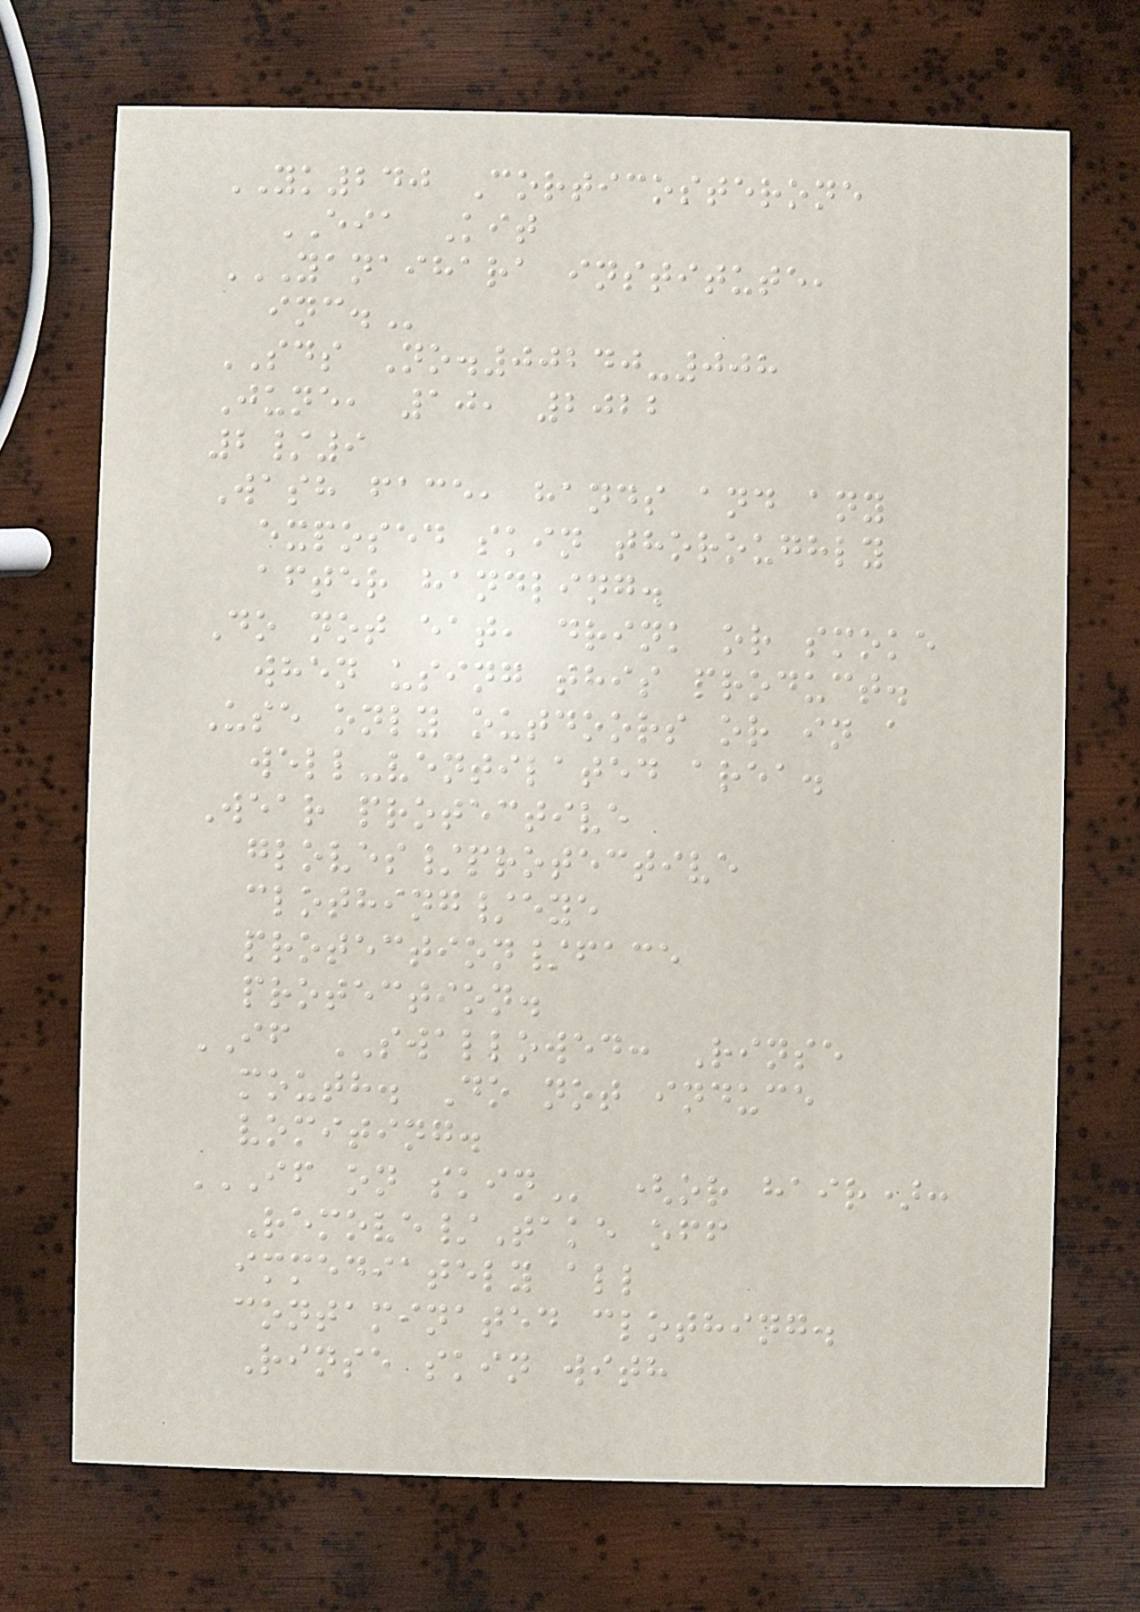YK240 Corticosterone
EIA Kit
YANAIHARA INSTITUTE,
INC.
SDS No.00240-008
June, 10, 2022
2/9
Wash face, hands and any
exposed skin thoroughly
after handling.
Do not eat, drink or smoke
when using this product.
Use only outdoors or in a
well-ventilated area.
Wear protective
gloves/protective
clothing/eye
protection/face
protection.
IF SWALLOWED: Rinse
mouth. Do not induce
vomiting.
IF ON SKIN (or hair):
Remove/Take off
immediately all
contaminated clothing.
Rinse skin with
